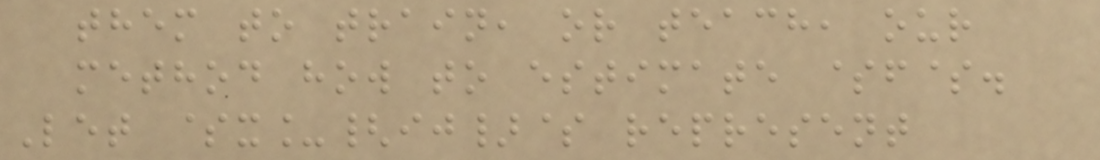them to train, or teach, our
method how to estimate $f$.
Let $x_{ij}$ represent
